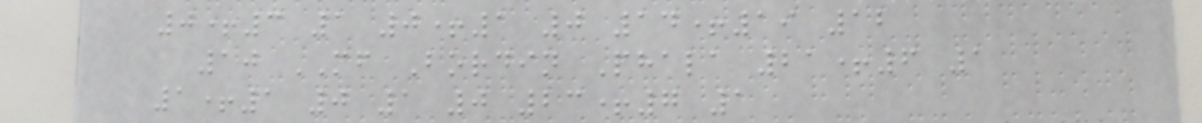0+3 1 0+1 0 14+19 12
10 MF Bordin Phala 21+6 1
1+1 0 1 0 23+7 1
